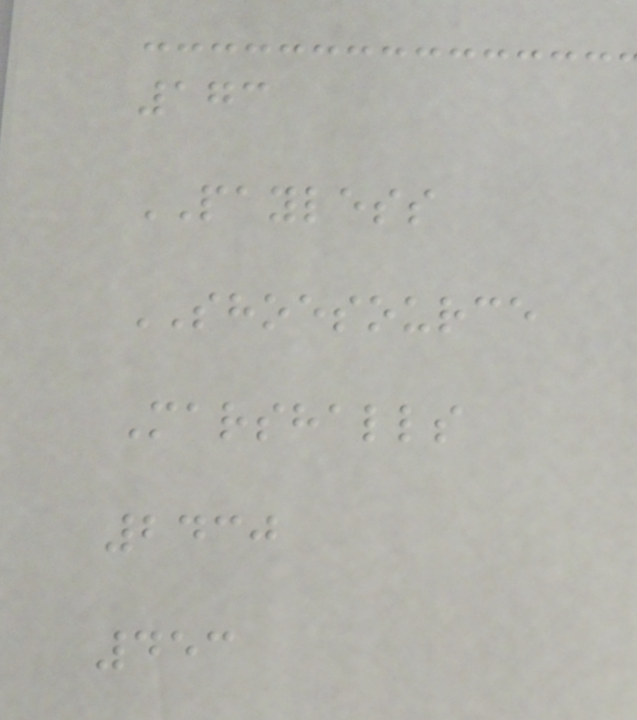173
PAYLESS
SHOESOURCE
Marshalls
2430
453
